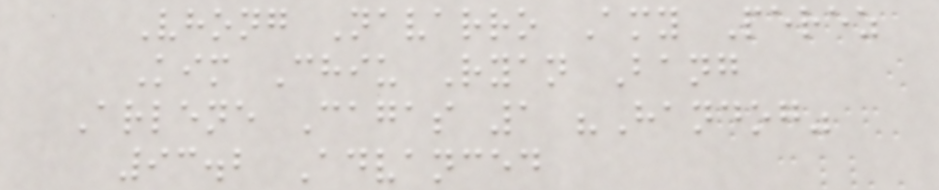Vhong Navarro Amy Perez
Kim Chiu Ryan Bang
Arlene Cagas 1 "Handog"
93.2 Advanced
